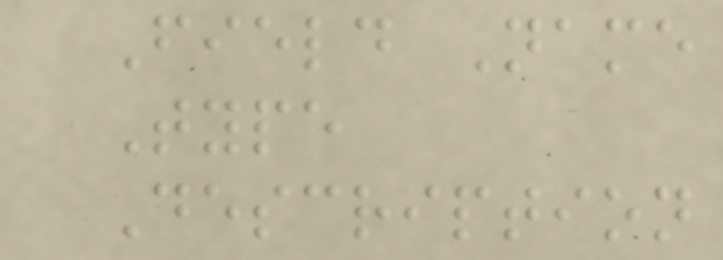Field Name
Type
Description
